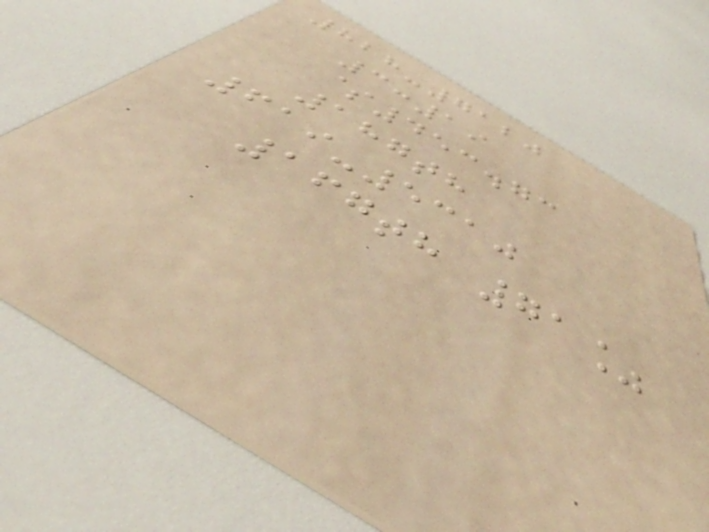828-7120
3:19
$453.73
187th
619-5310
167th 71%
